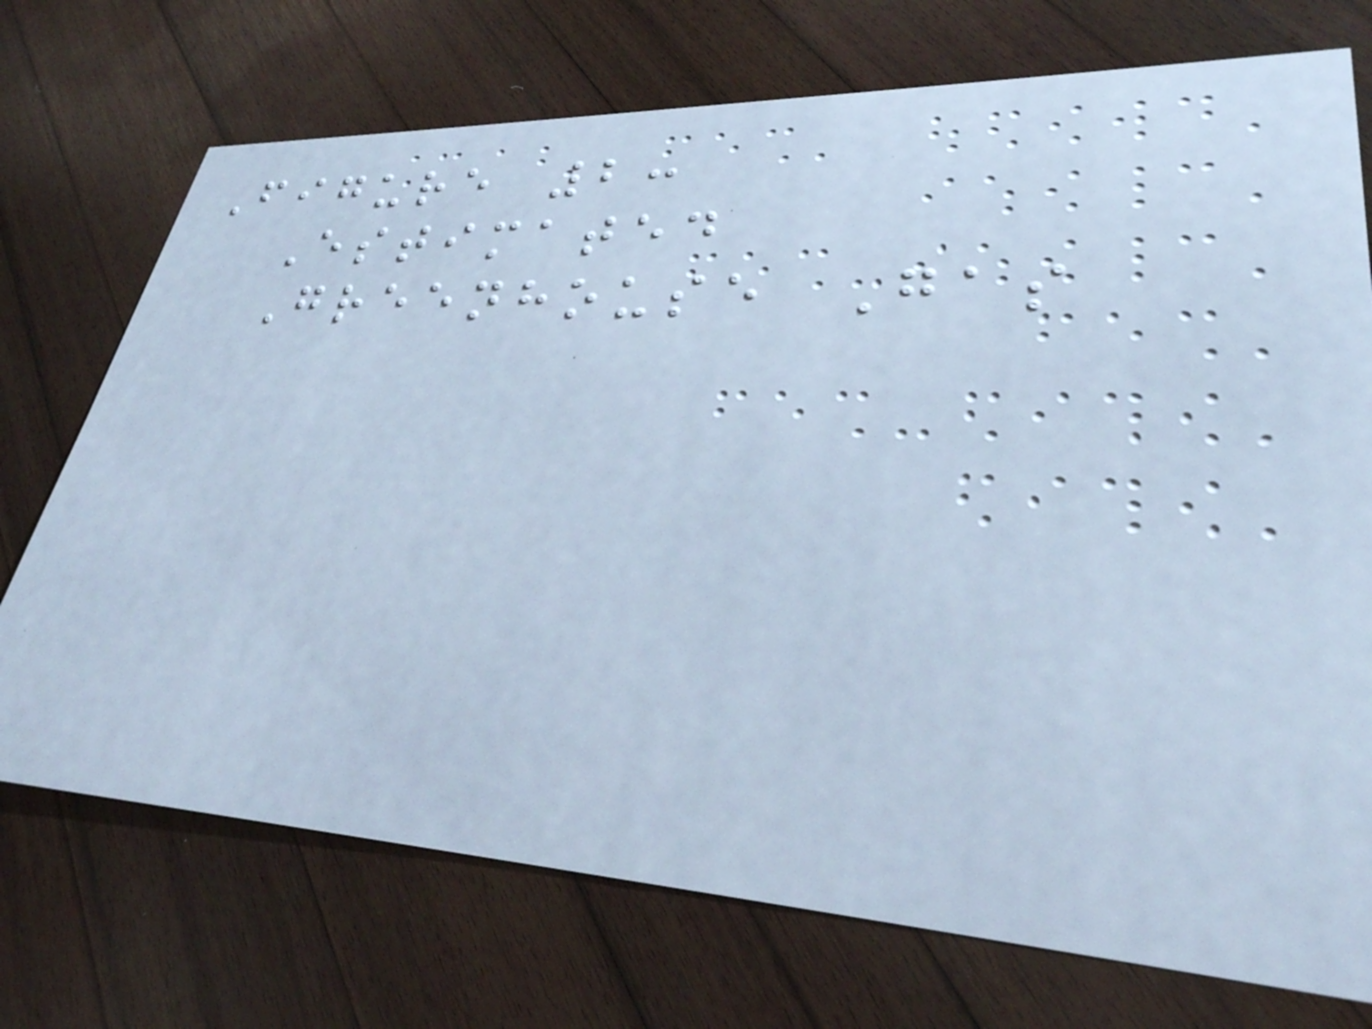Figure 2:
Estimated
Greenhouse Gas
